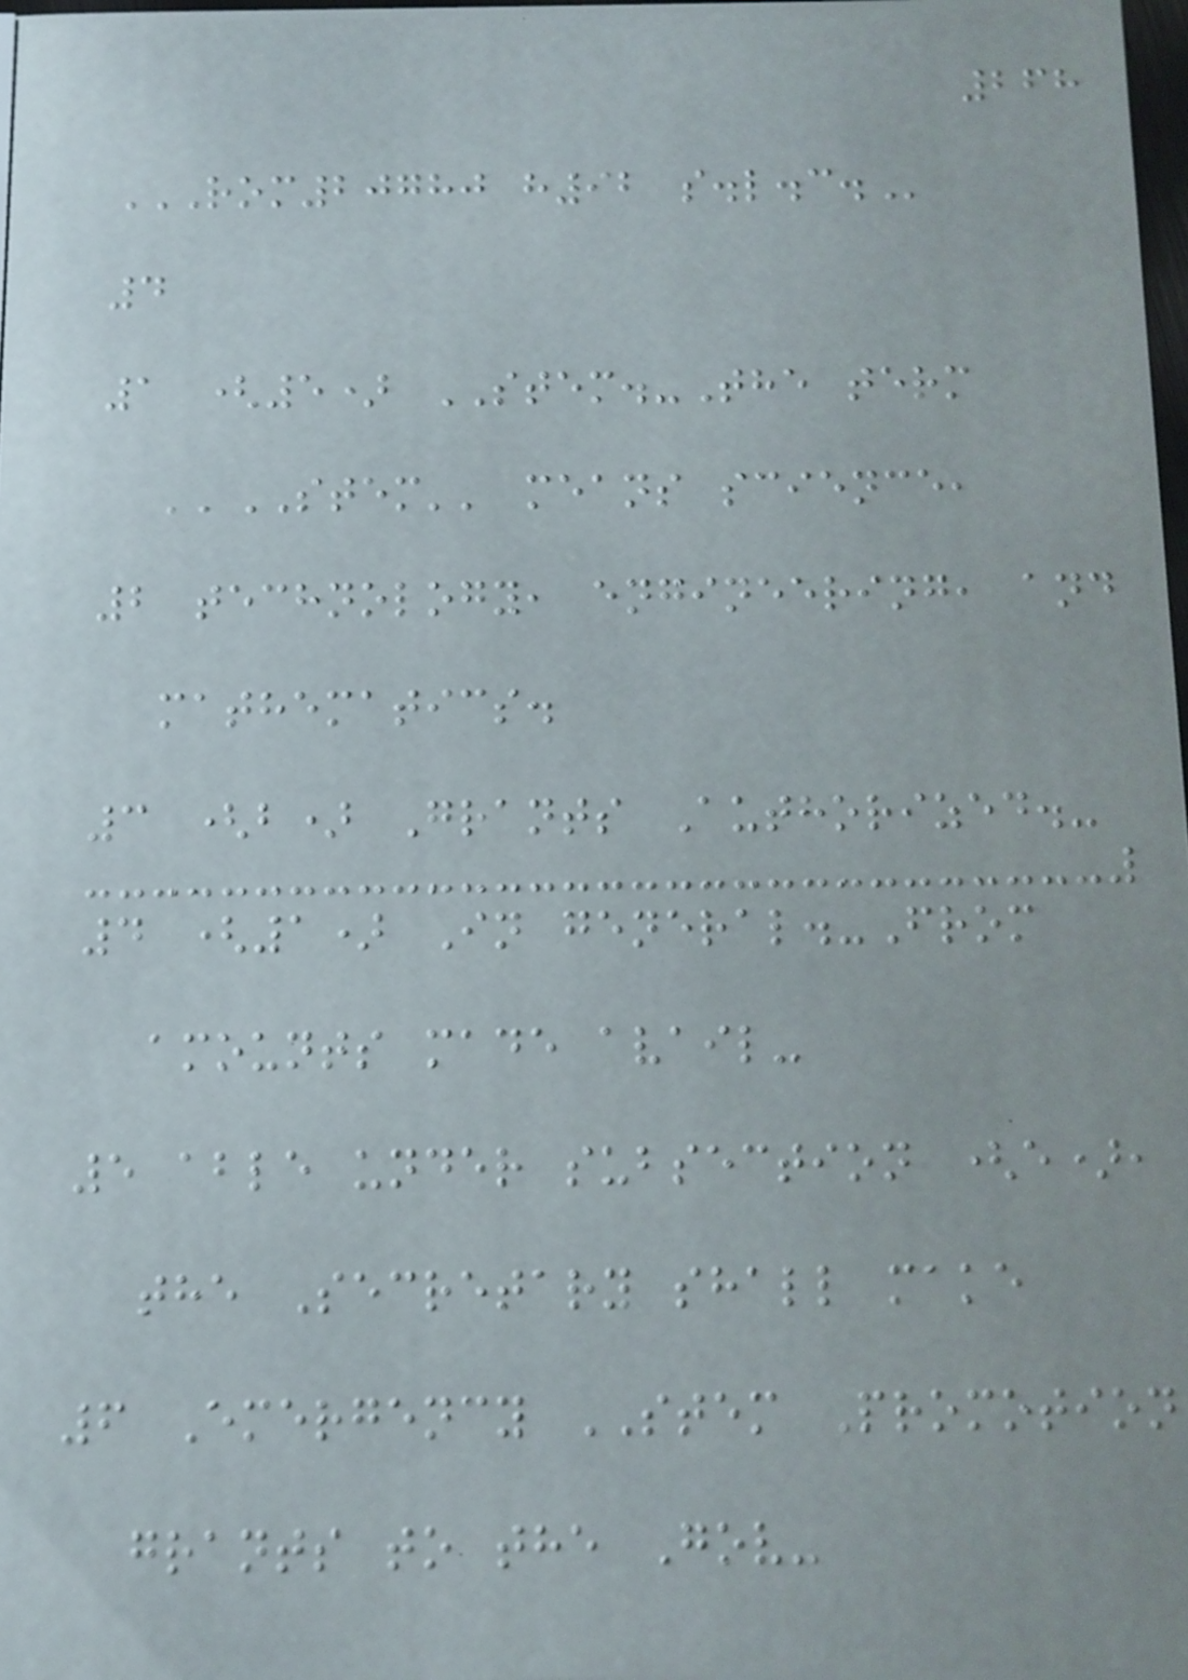268
ROM20780 H92 S.L.C.
4
1 (5) STEM.-The term
''STEM'' means science,
2 technology, engineering, and
mathematics.
3 (b) Grants Authorized.-
4 (1) In general.-From
amounts made avail-
5 able under subsection (e),
the Secretary shall make
6 Emergency STEM Promotion
grants to the Gov-
